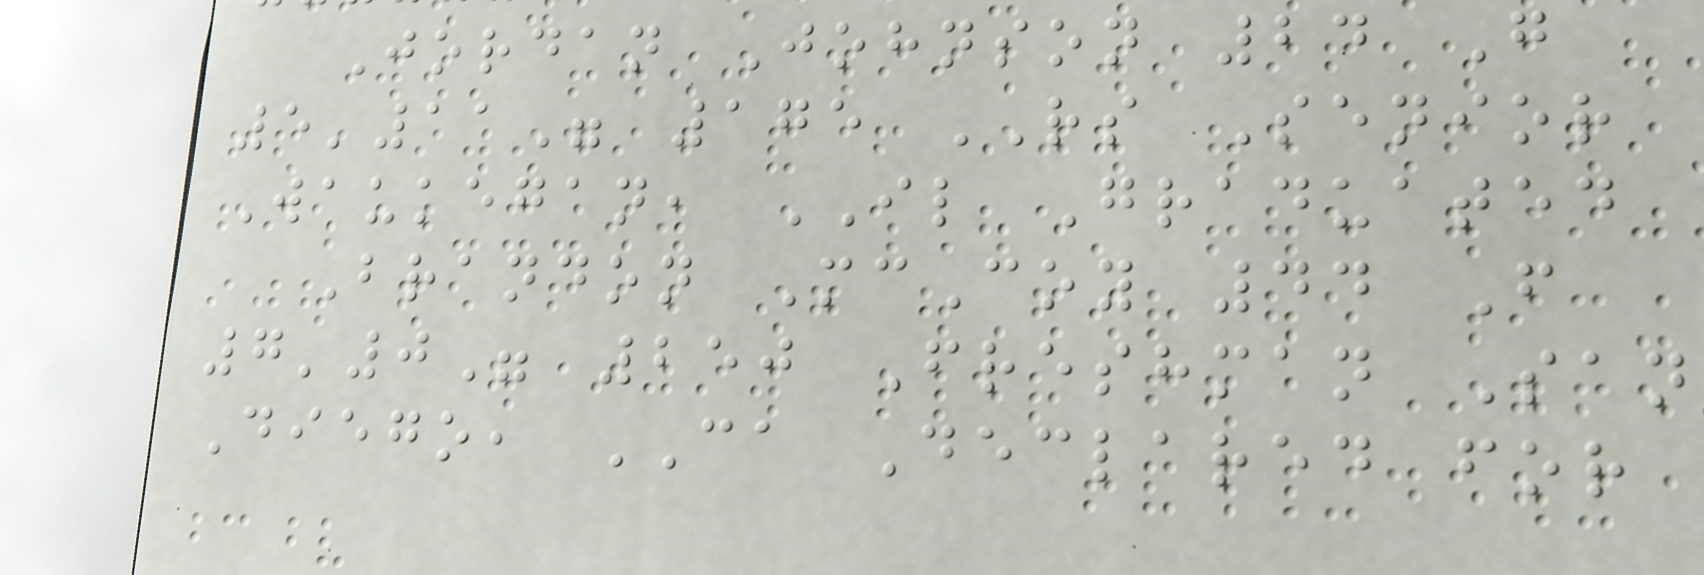Jordan Johnson 24 G
5'11" 175 RS Senior
Waukegan, IL Graduated
Brandon McCoy 44 F
7'0" 250 Freshman San
Diego, CA Declared for
